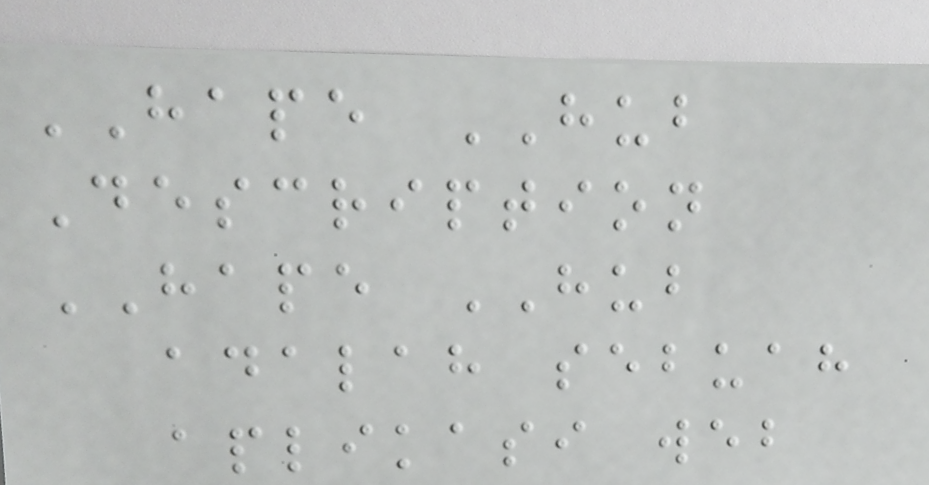HAPE HUB
Description
HAPE HUB
adalah sebuah
aplikasi web
